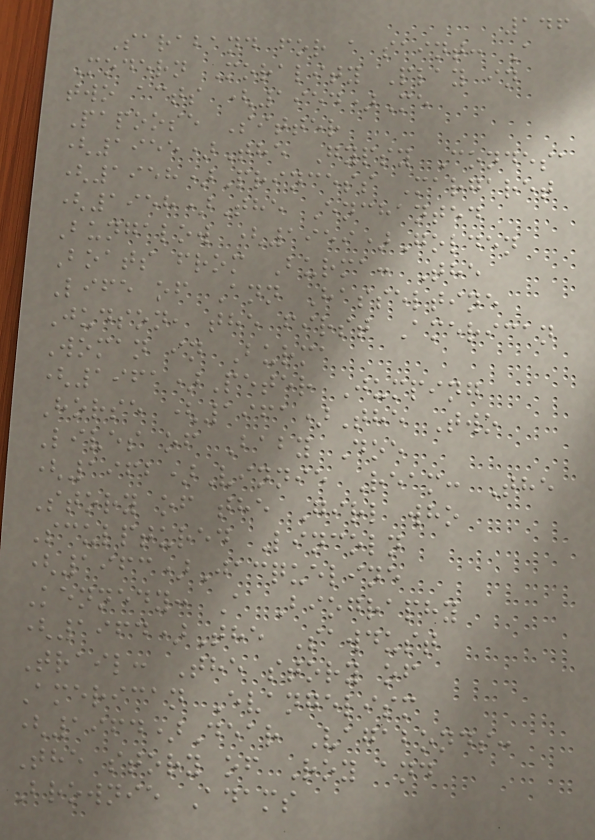146
Saraband for a saint: A
Modern Morality Play in
two acts (1954)Me
Papoose Sitter
(1955)The Gypsy Condesa
(1958)Princess Margaret
(1958)The Enchanted
Bungalow (1959)Golden
Boats from Burma: The
Life of Ann Hasseltine
Judson, the first American
Woman in Burma
(1961)Peter Jumping
Horse (1961)The Two
Lives of Baby Doe
(1962)Vinnie Ream: The
Story of the Girl who
Sculptured Lincoln
(1963)Jacqueline
Kennedy: A Biography
(1964)The Sawdust
Trail: The story of
American Evangelism
(1964)Dear Vagabonds:
The story of Roy and
Brownie Adams
